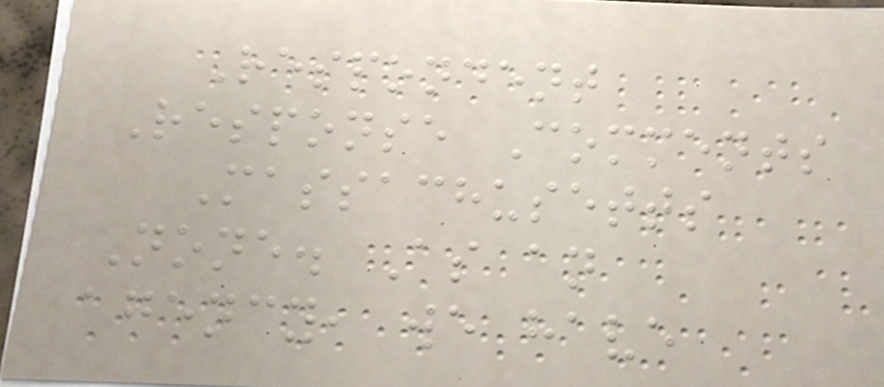Respondent
Response Comments
Massachusetts
None. As an
agency, we have
